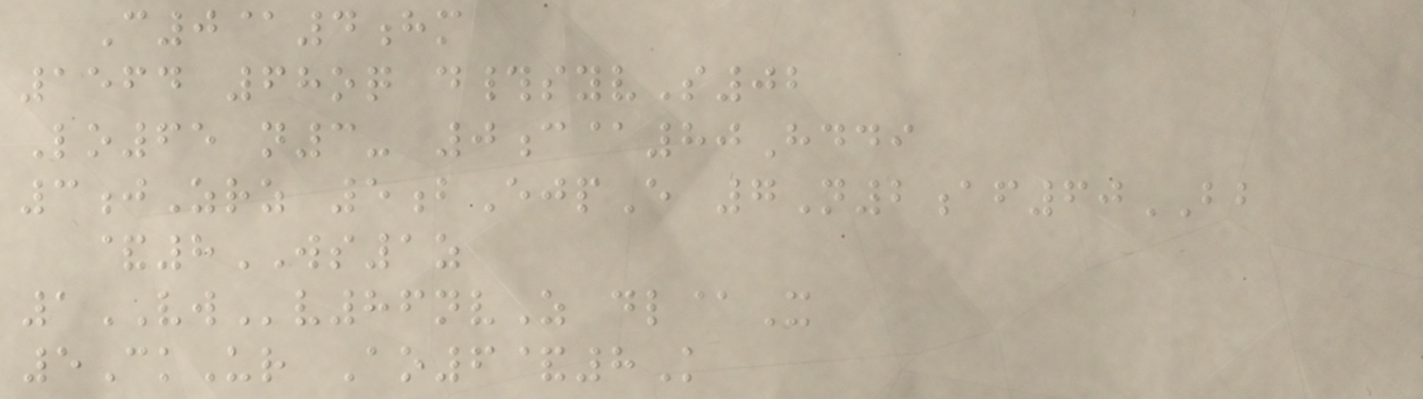C0@4hm
1564 68oq d#syvS02
Lo65 n3- 0c@80Hddi
3jZrz 5bEjpE 7N2af60BB
&8WS1z
1VWv86nvZ dl@X
5CkUr Ao6&8K
